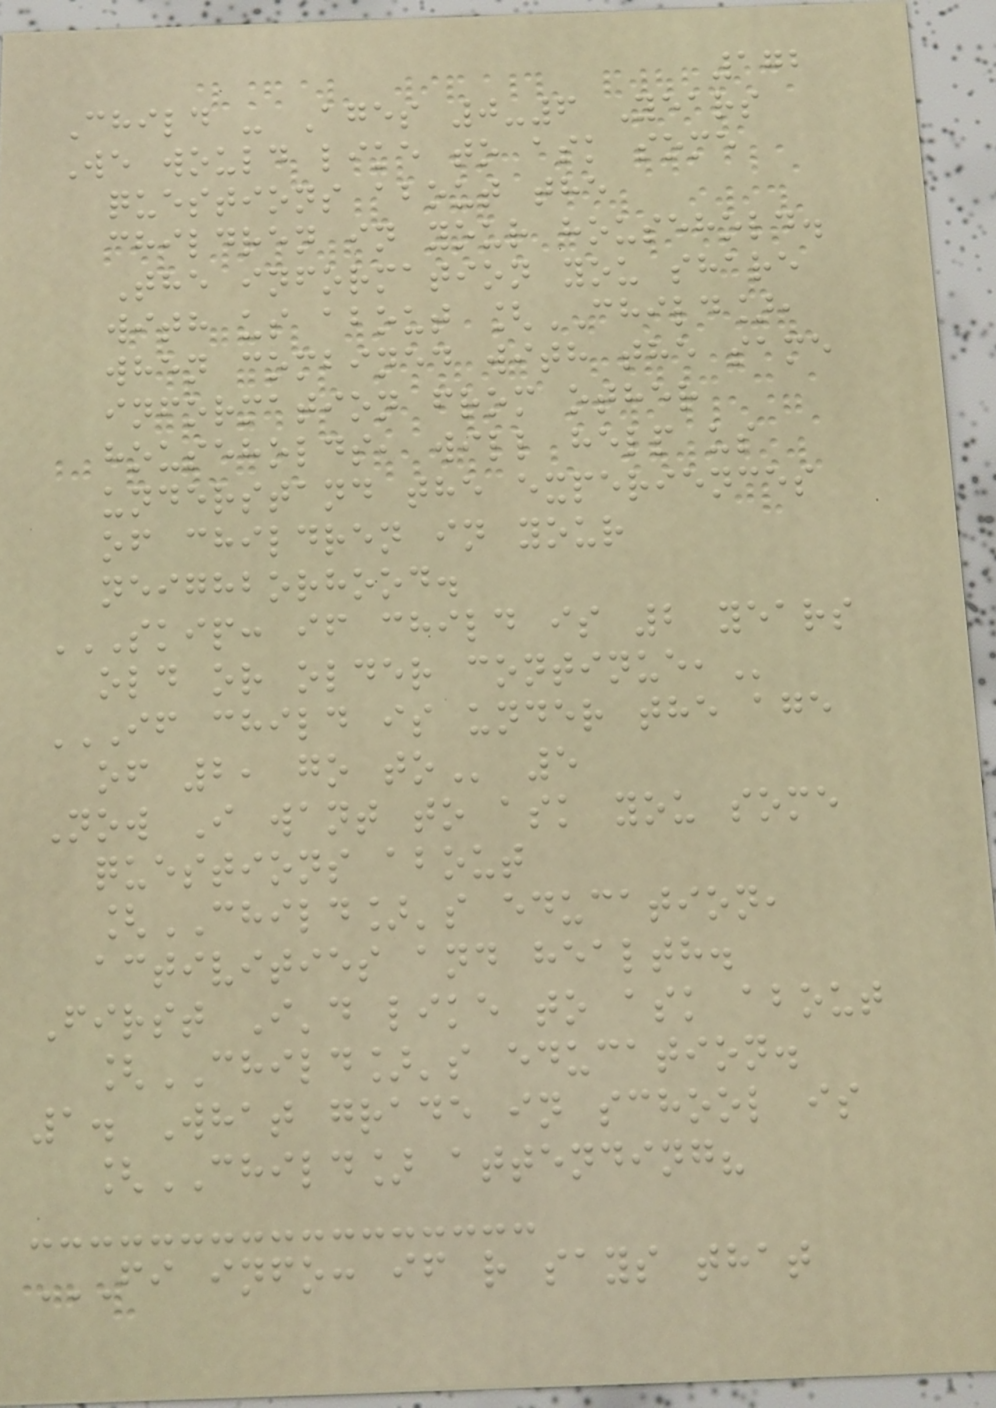172
Child - Ages 0-6 Years
We would like to ask some
questions about the
children in your household.
The information you share
with us about [CHILD],
when combined with the same
information from other
households, will help us
understand the experiences
of children in your
neighborhood.
SKIP: IF CHILD IS 2 YEARS
OLD OR OLDER CONTINUE,
IF CHILD IS UNDER THE AGE
OF 2, GO TO 5
Now I want to ask you some
questions about
[CHILD]'s education,
activities and health.
First I'd like to ask about
[CHILD]'s education.
1. What grade in school is
[CHILD] attending?
FI INFO: IF R SAYS THAT
